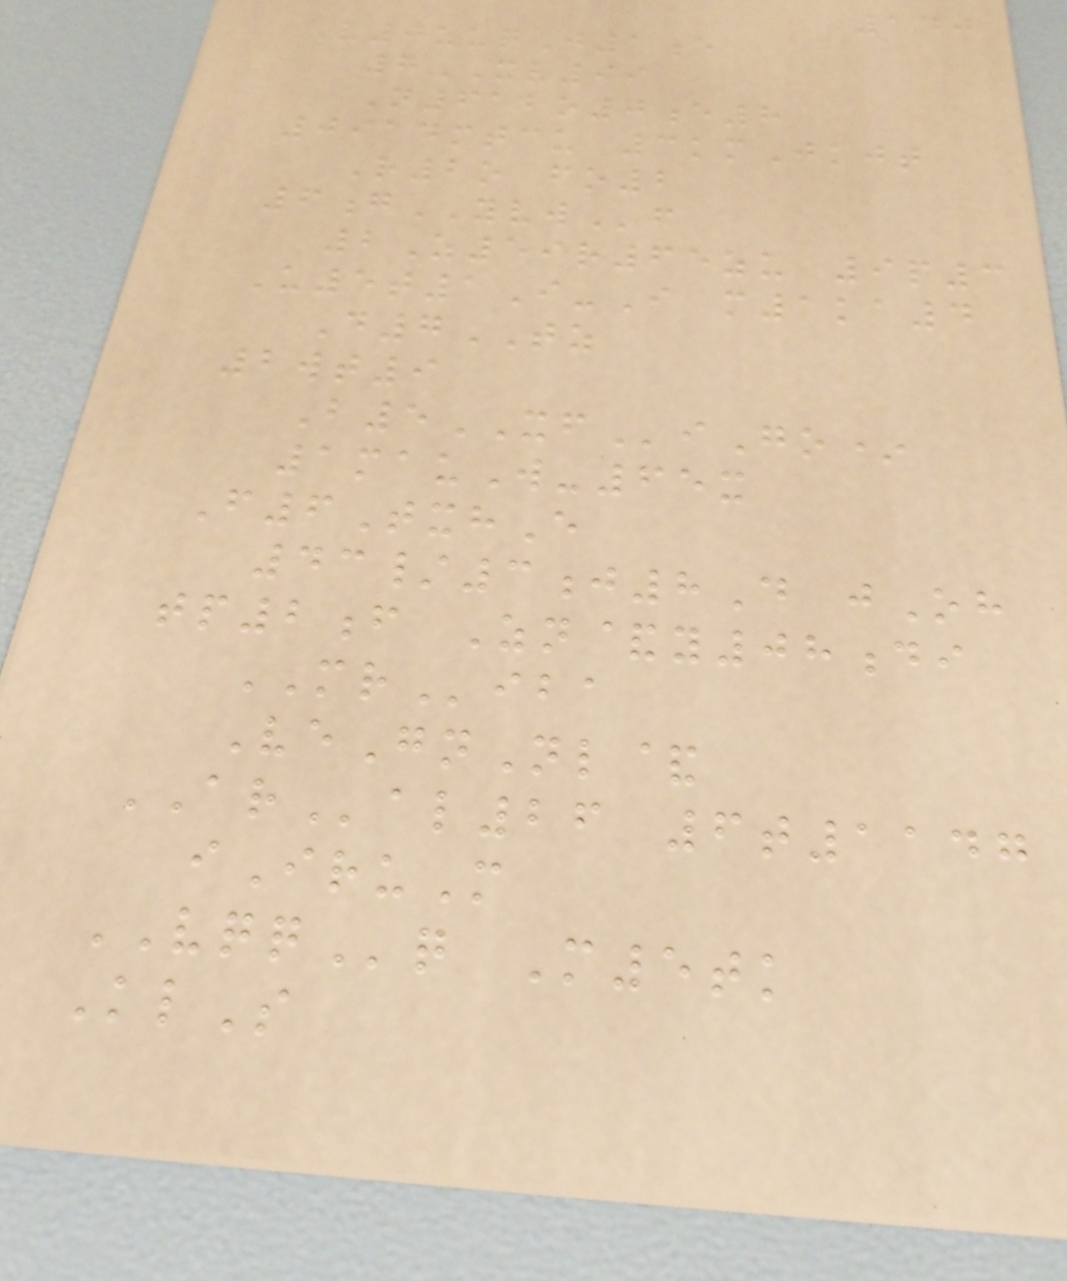140
V0zuqJ1e
7XV99
N612o0e8
0914mtcu 3kmJkjt
R2o fo2
6gYVWf
2Z59r65zu 9p3
U5t1I-I m1ka4
D7TZ
2wt9
B5XFiGo*
1mauW-65x
F6TxhE
43/3j8D jOh
tp2f Zn&y08di
MRiba
VeGnNl&
ARal26 6t1147
iIruM
VQQq M5tk
KlS
